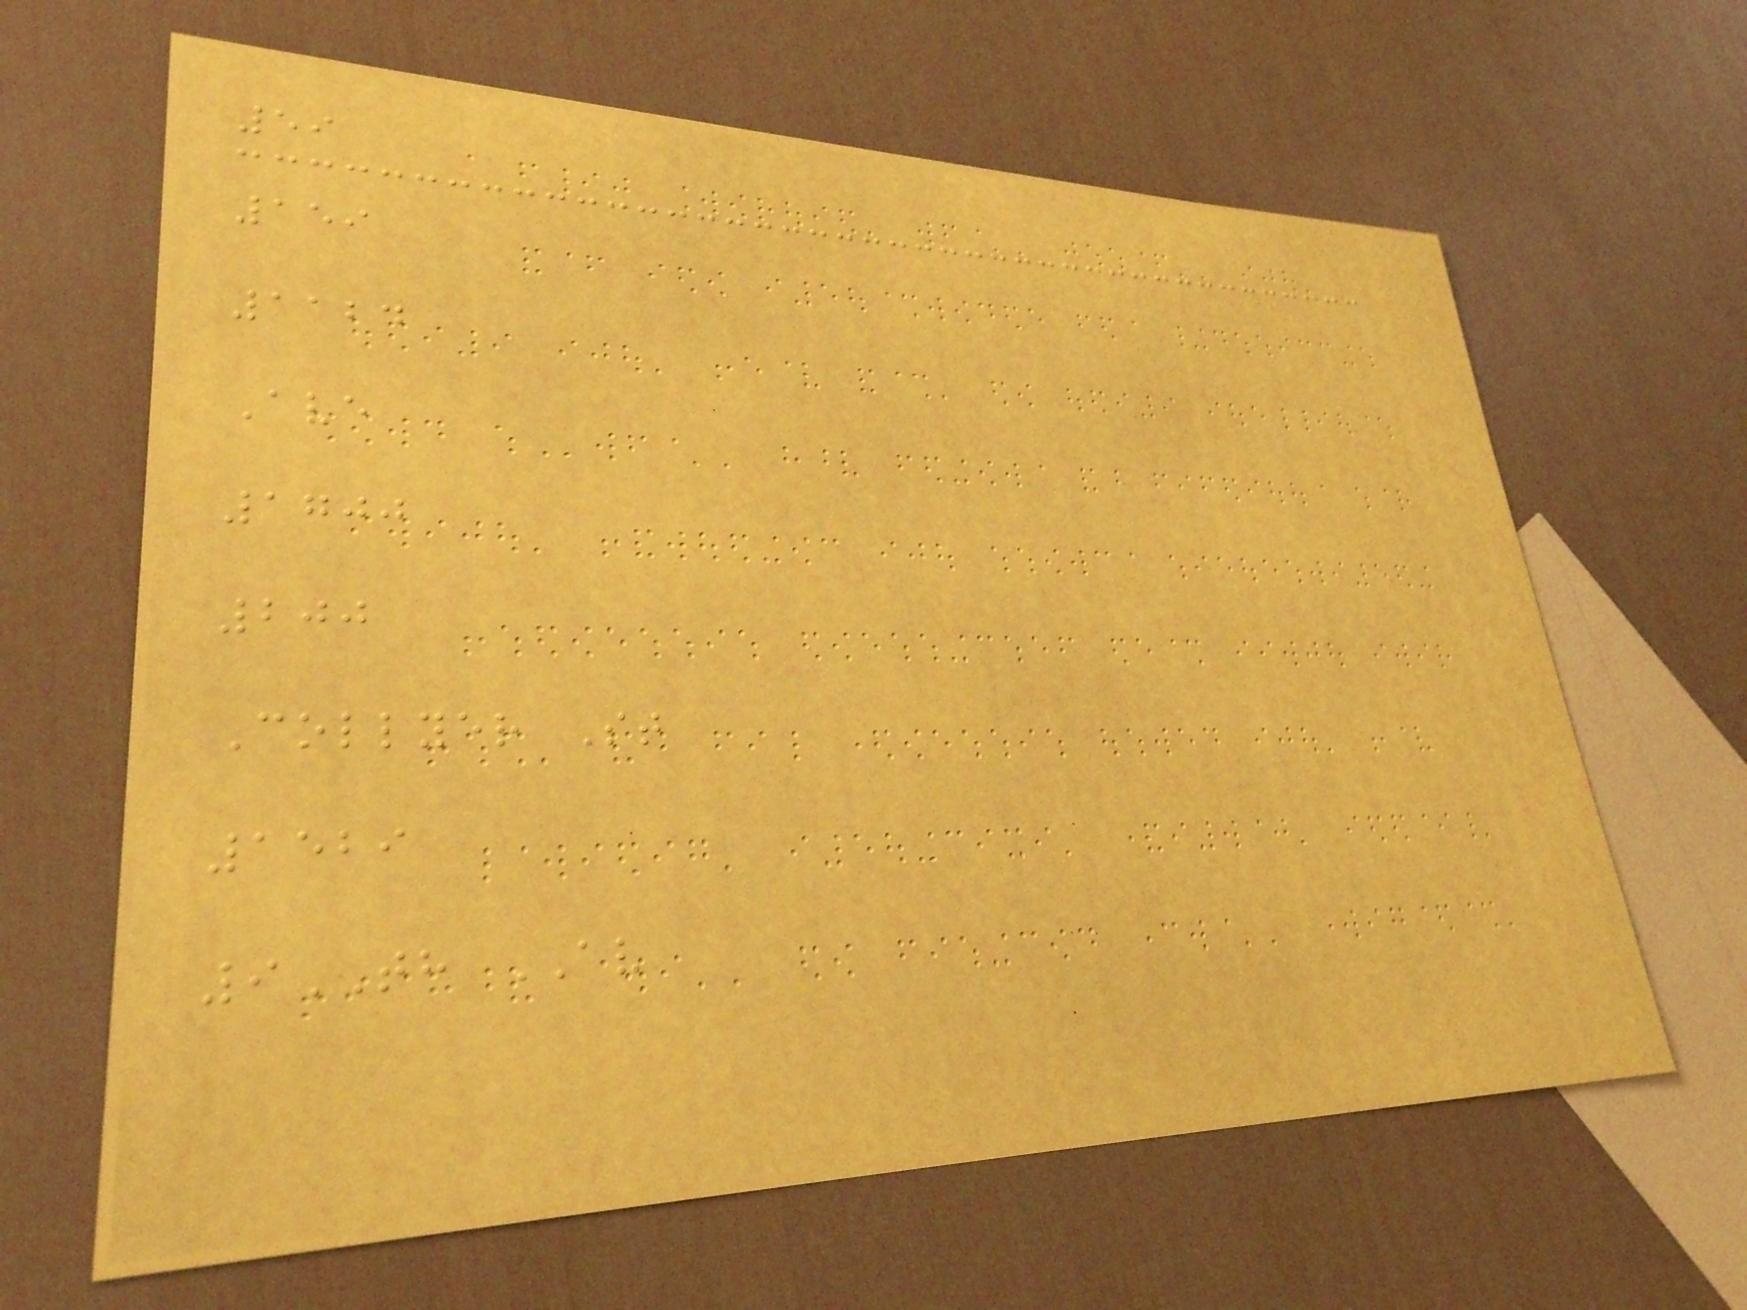59
159
1124
Ave
1700
200
Collyer St
1529
9TH AV
